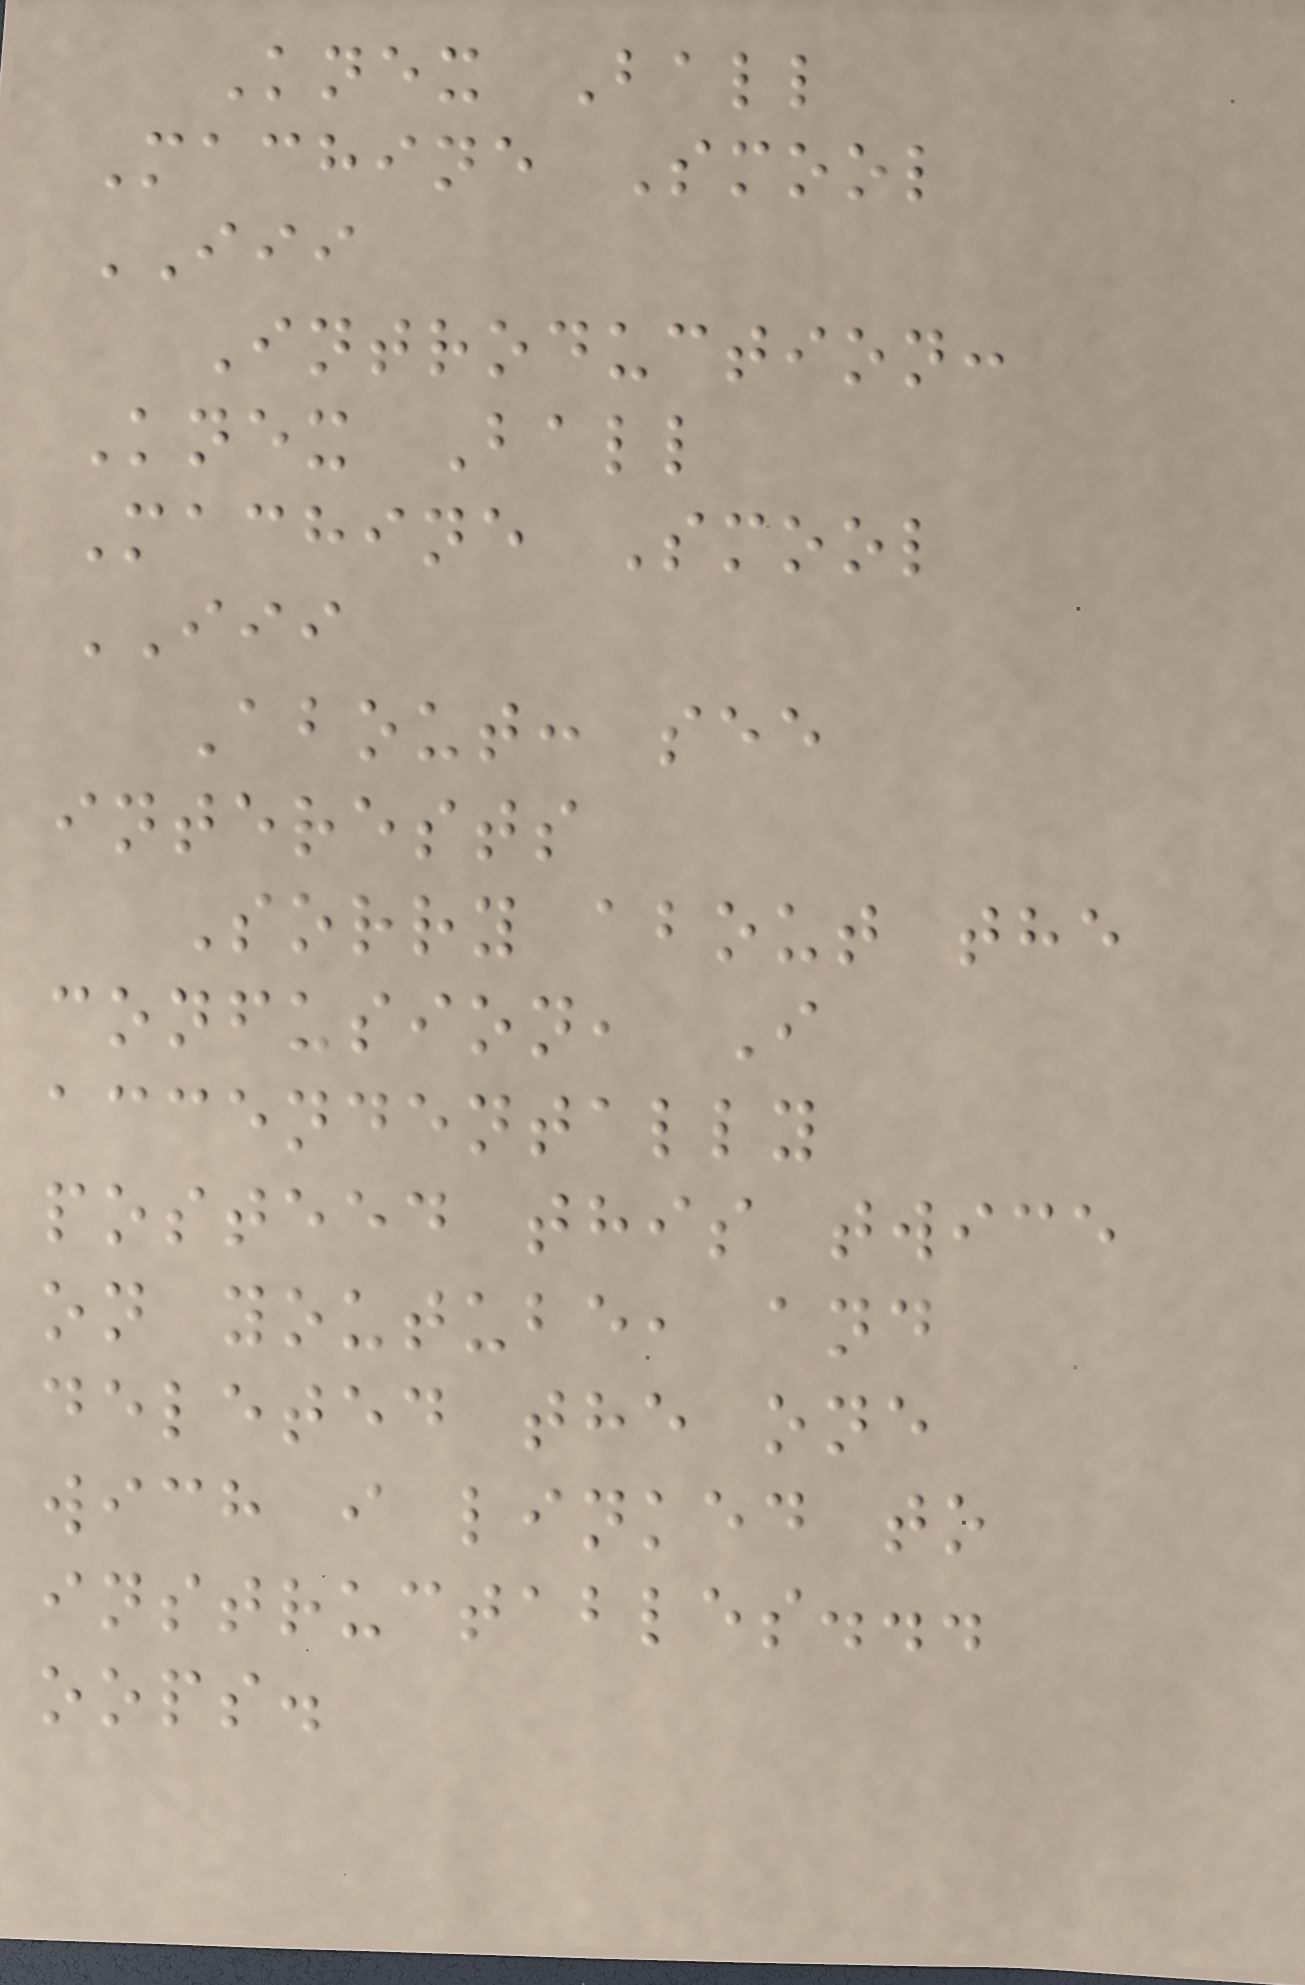Knex Ball
Machine Smool
III
Introduction:
Knex Ball
Machine Smool
III
About: see
interests
Sorry about the
confusion, I
accendentally
posteed this twice
on youtube, and
deleted the one
wich i linked to
instructables...
oops.
